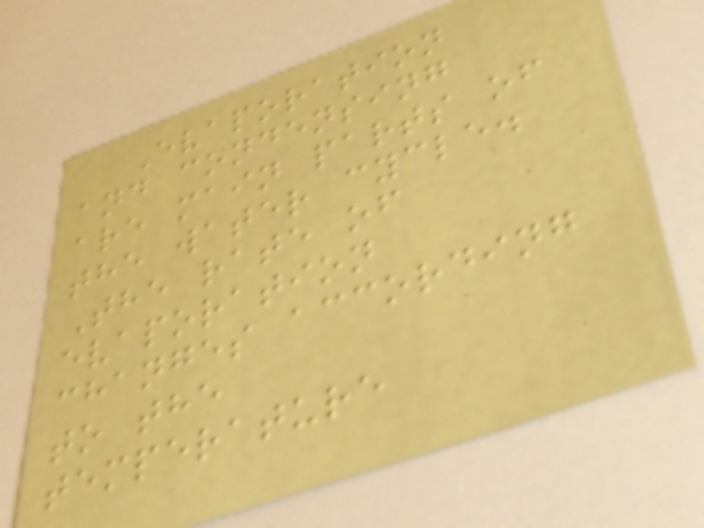Evaporation
and condensing
are main parts of
the water cycle.
The rate of
evaporation
changes according
to the
temperature
